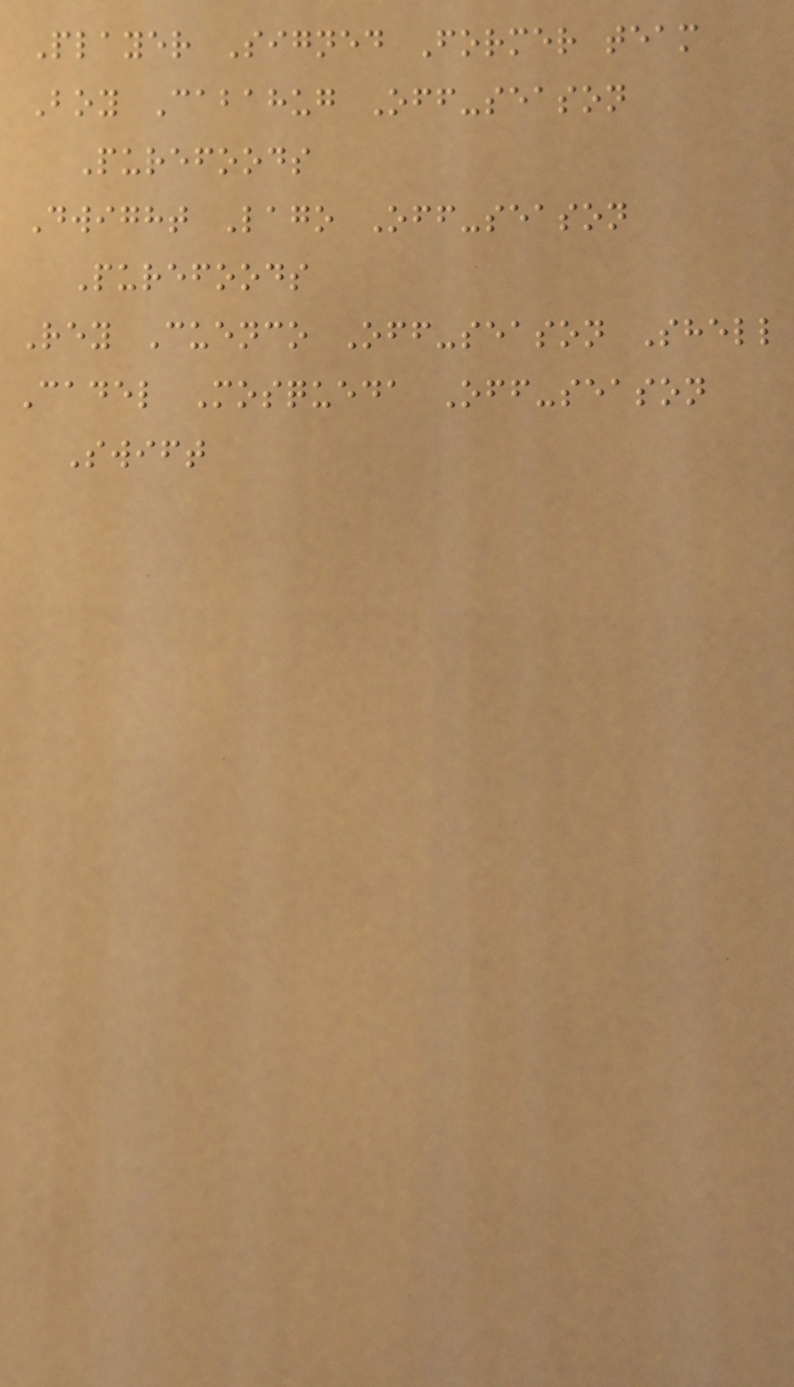Player Signed Former team
Boy Cabahug Off-season
Purefoods
Dwight Lago Off-season
Purefoods
Rey Cuenco Off-season Shell
Cadel Mosqueda Off-season
Swift
